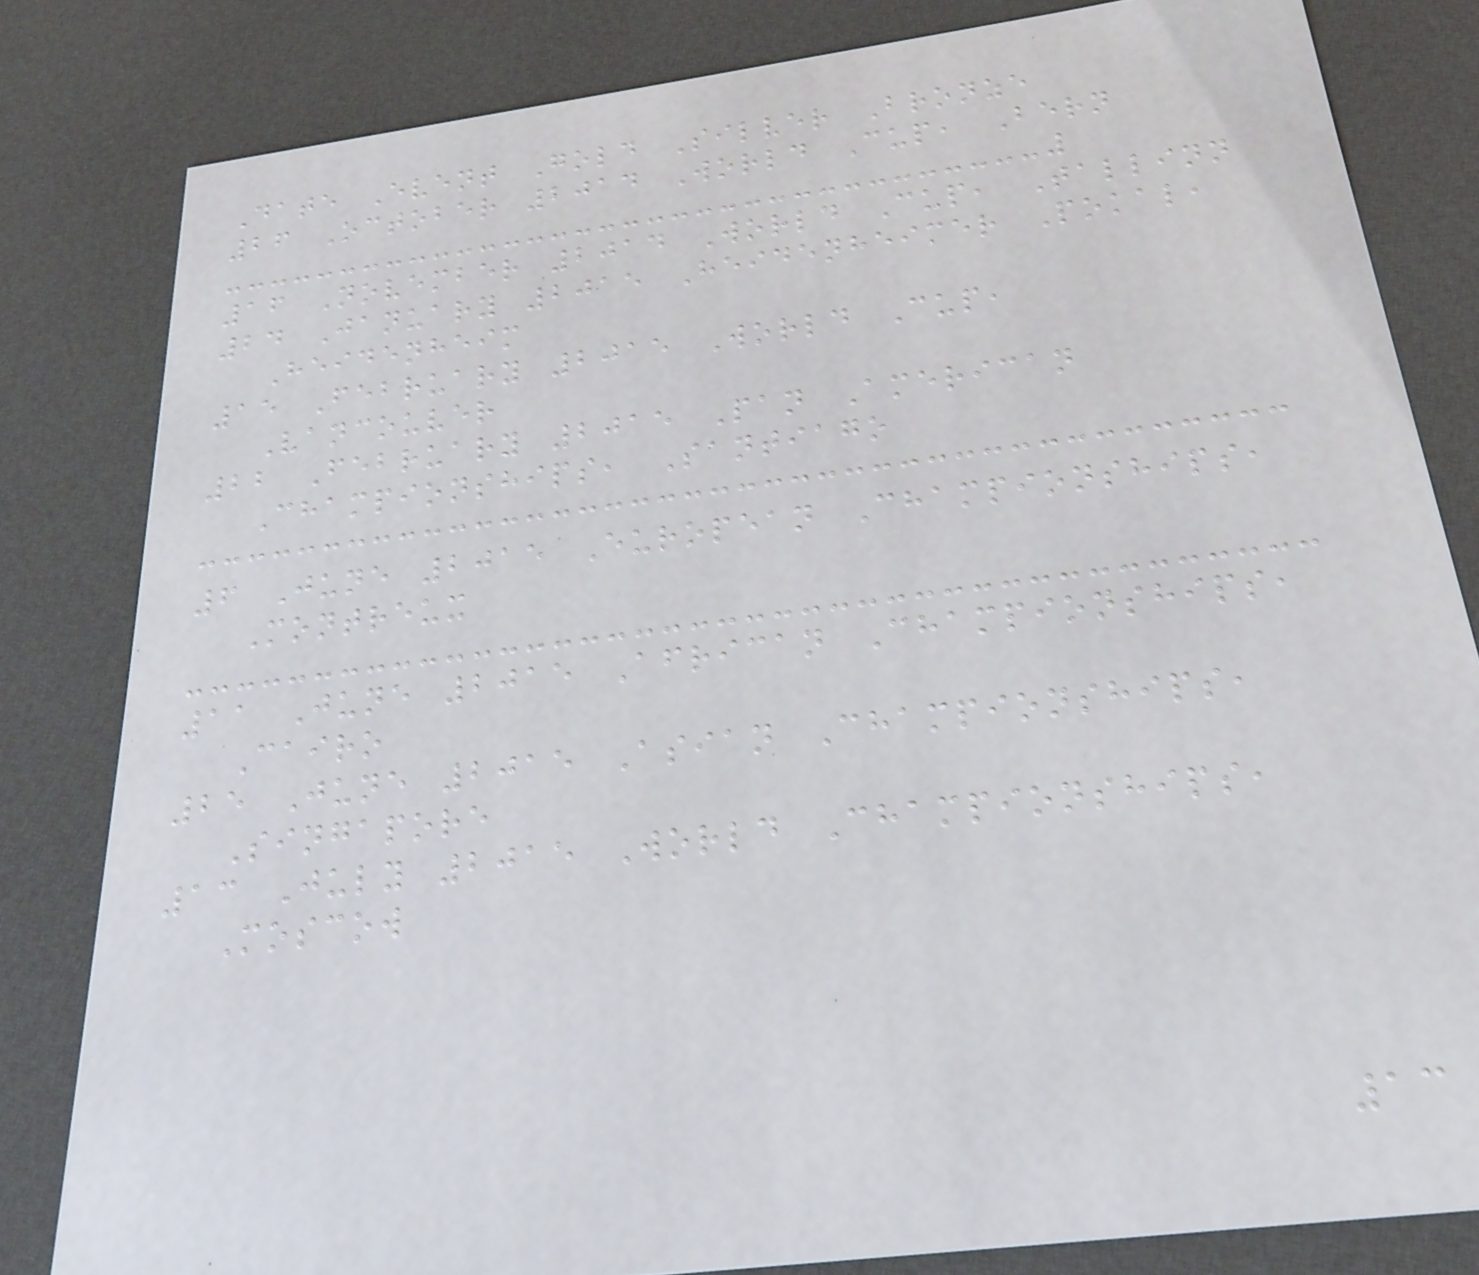Date Event Gold Silver Bronze
26 October 2014 World Cup, Bern
16 November 2014 World Cup, Tallinn
24 January 2015 Heidenheimer Pokal,
Heidenheim
15 February 2015 World Cup,
Vancouver
22 February 2015 Pan American
Championships, Santiago
6 June 2015 European Championships,
Montreux
11 June 2015 African Championships,
Cairo
25 June 2015 Asian Championships,
Singapore
13 July 2015 World Championships,
Moscow
13
